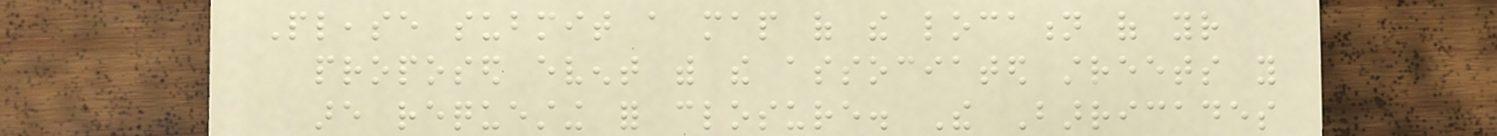Please submit a map of the location of your
proposed event with the associated streets you
are requesting for closure. The Barricades
